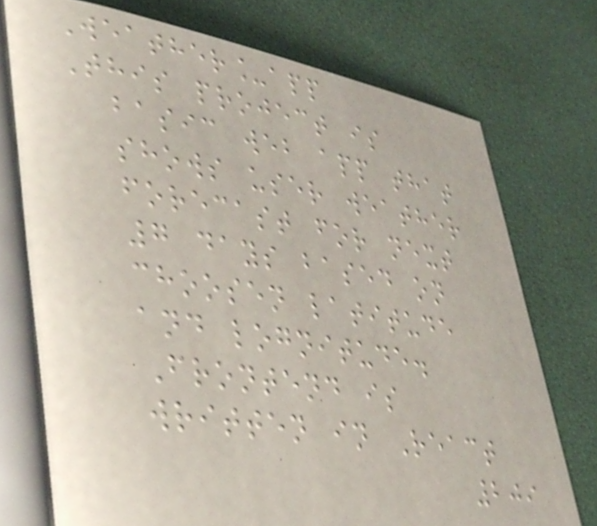Weather_app
This project is
basic web app that
shows user weather
forecast for next
7 days based on
choosen latitude
and lognitude.
Frontend is
written in React
209
